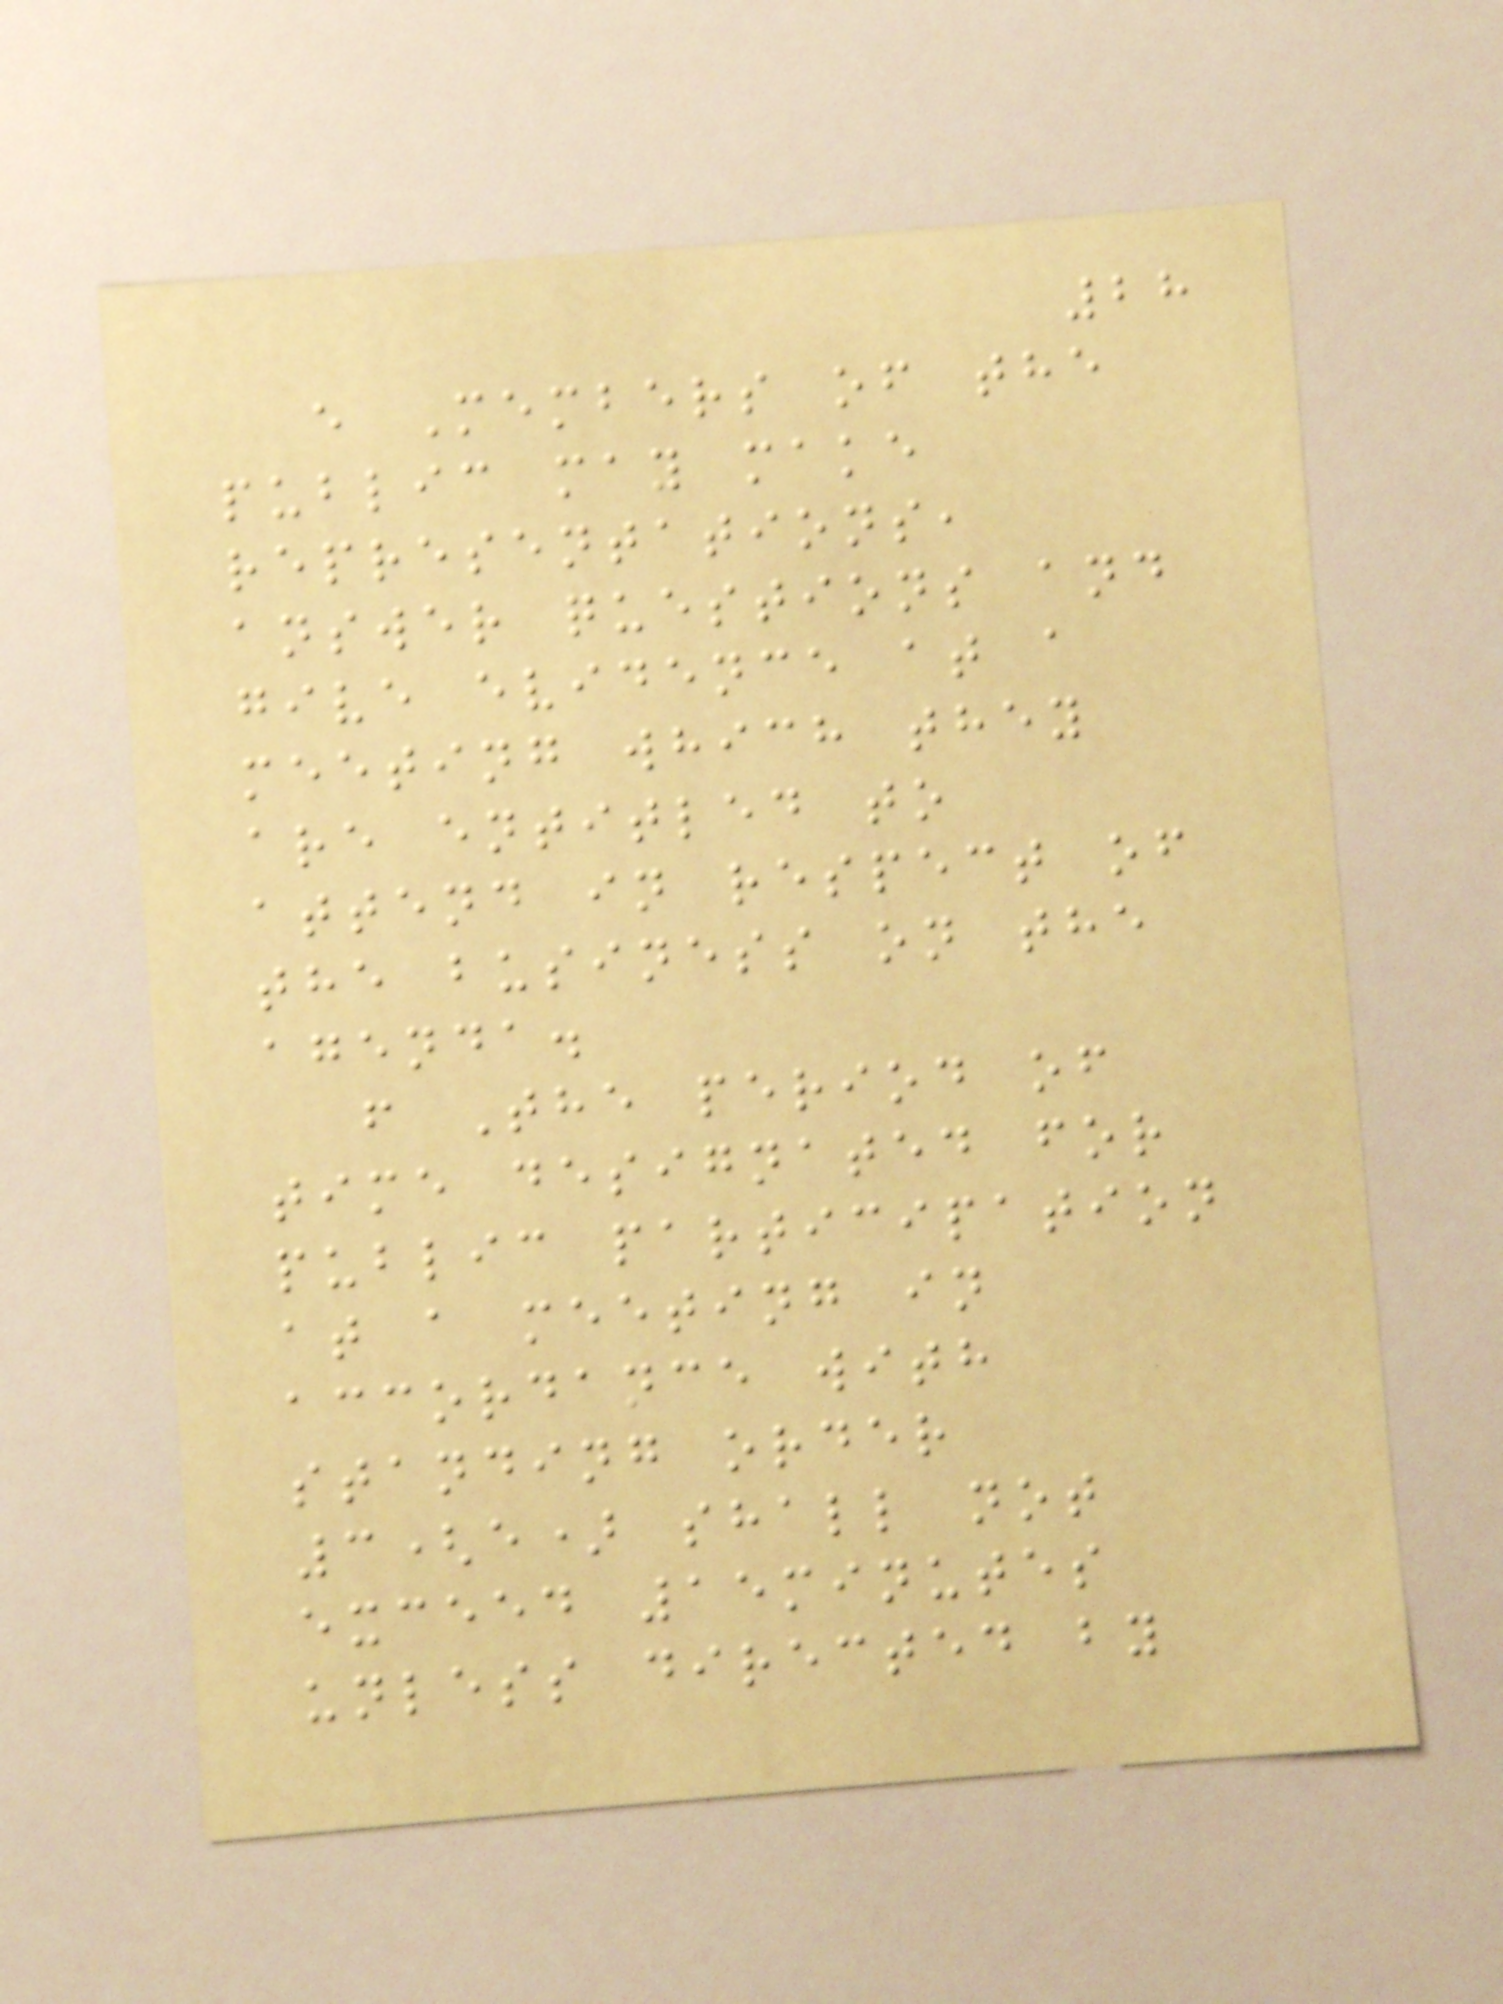28
e Members of the
public may make
representations,
answer questions and
give evidence at a
meeting which they
are entitled to
attend in respect of
the business on the
agenda.
f The period of
time designated for
public participation
at a meeting in
accordance with
standing order
3(e) shall not
exceed 15minutes
unless directed by
